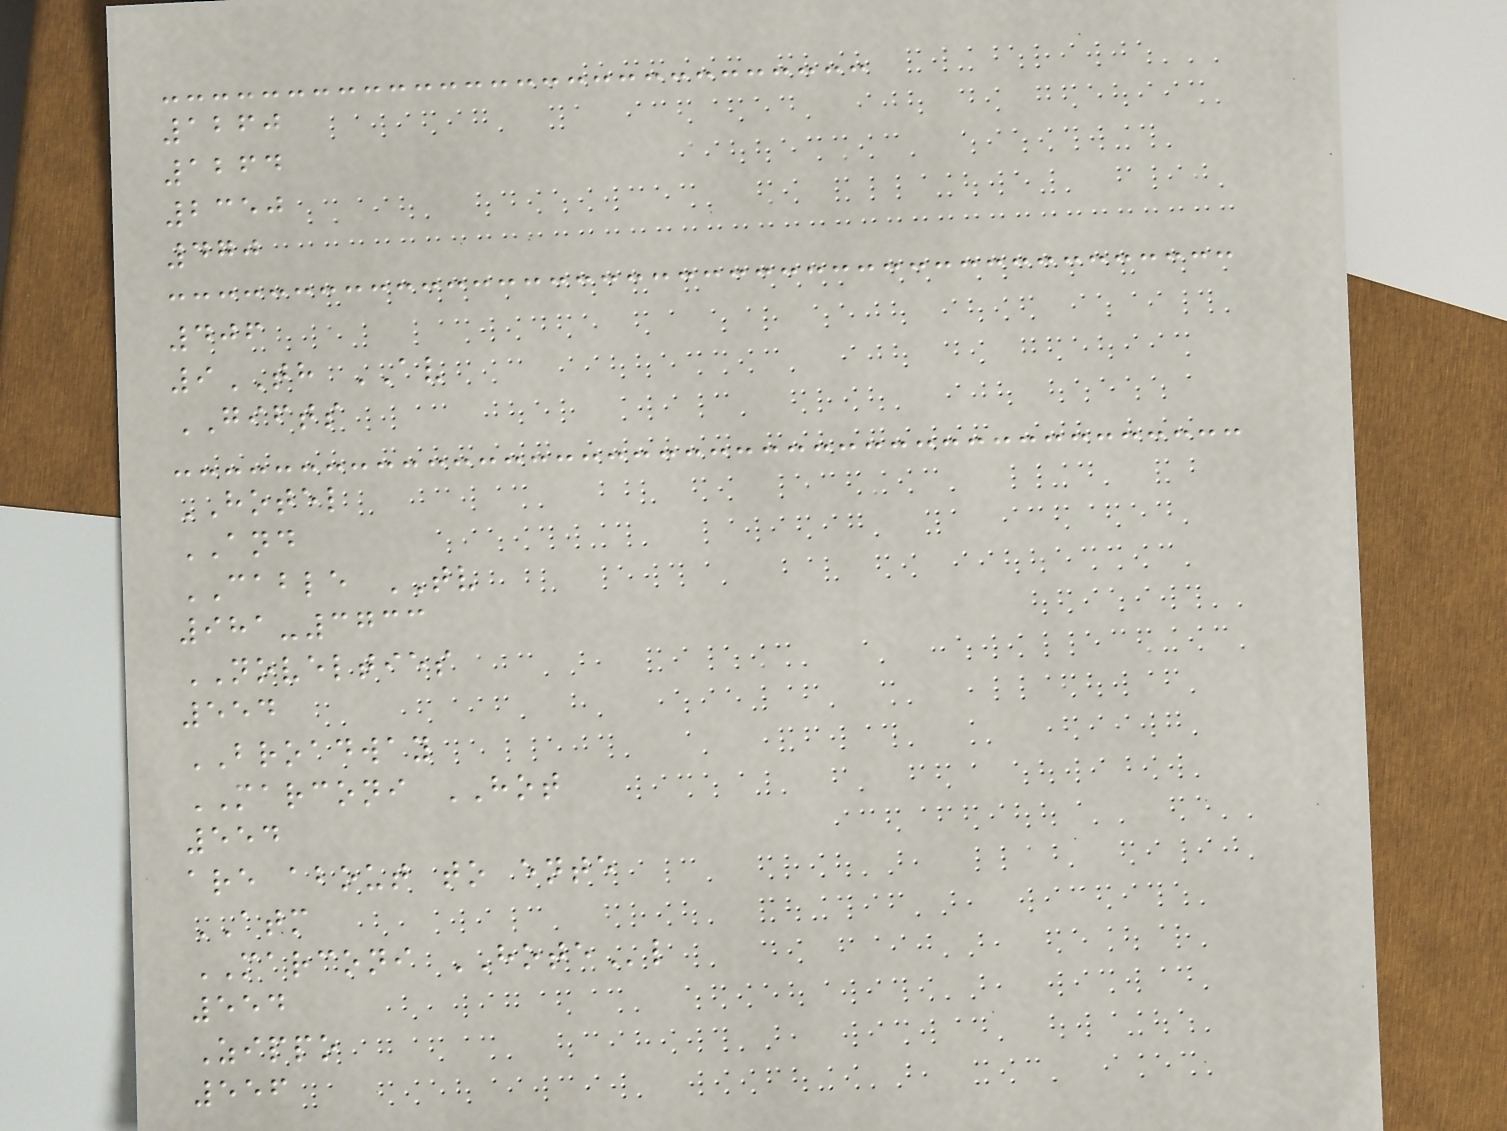1260
1264
2350
470
406
9TH AV
GIFTS
HOTEL
AND
CABLE TV
981-3733
NOVELTIES
554
BROADWAY
MARCONI HOT
554
are about to ente
ATM
MARCONI HOTEl
554
Zippo
556
